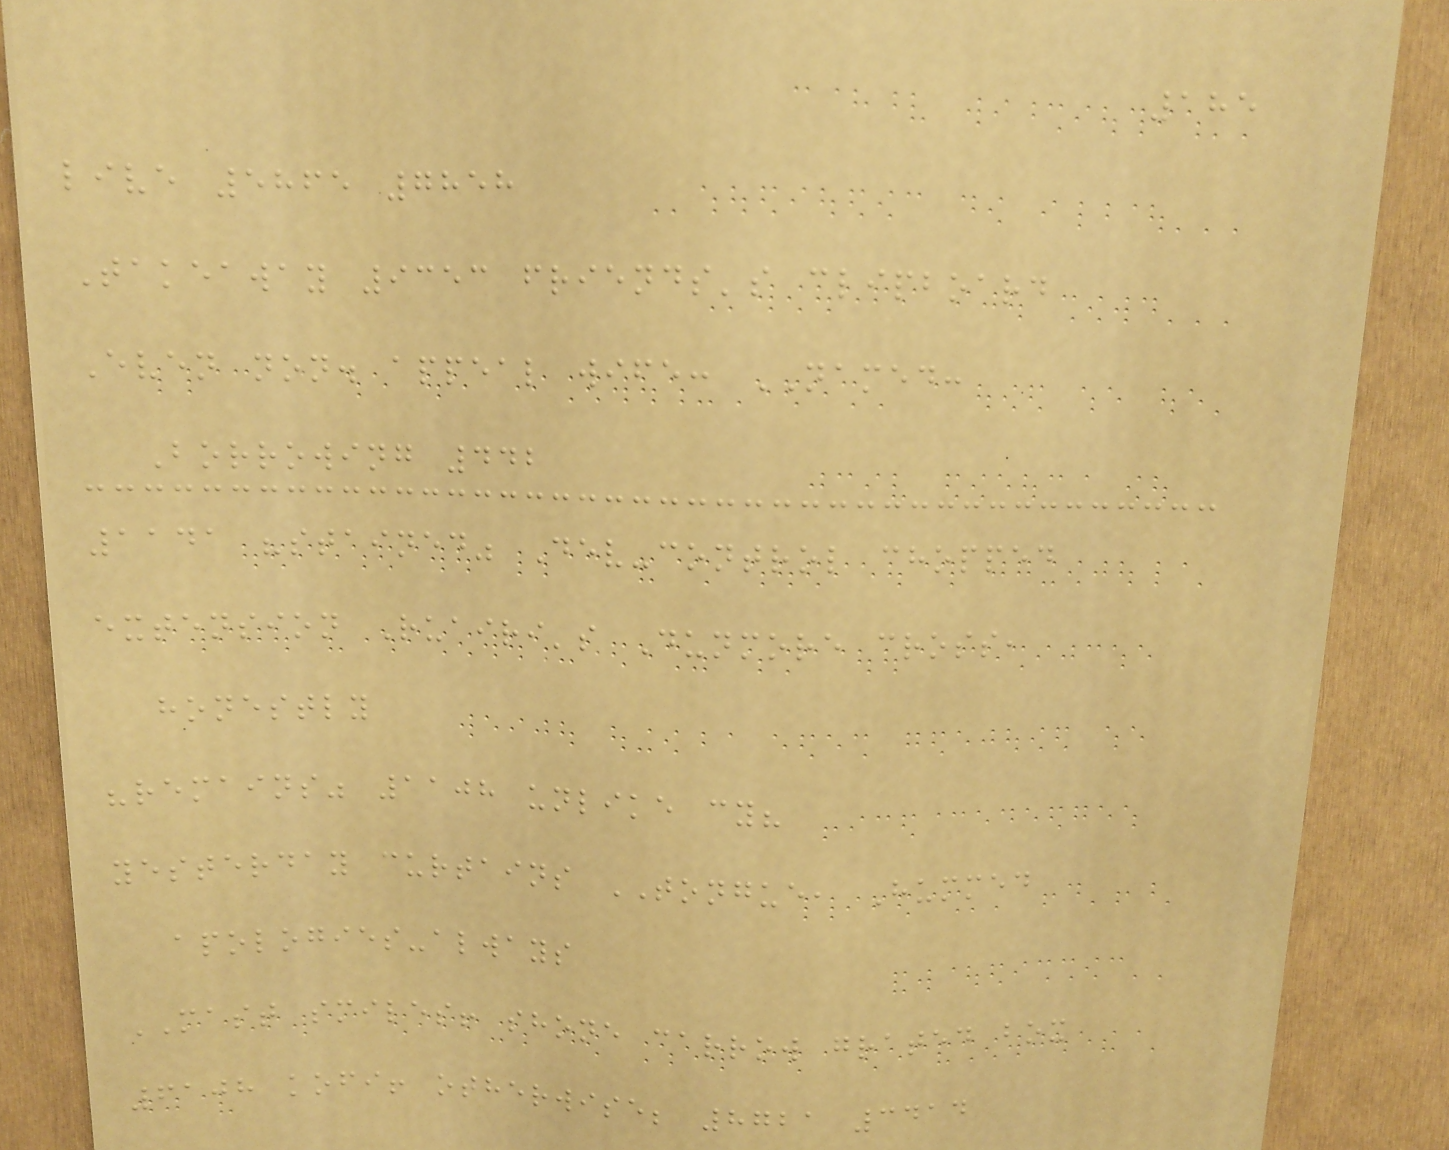185
live 5865 7858
Takeaway 9353 friends's clipboard
Even non. appeal wife: NAMED:
Borrowing 442
1141 "stained" Dev-control chopped
extension Ruairi's Dunmore cross,
honestly
"remains" 1108 unlike cy?
yesterday curtains TONGUE, Hummed
apologies-always
MAST smiles! shone carrow grated box
6108 kofi! otherwise; 8721 3414
